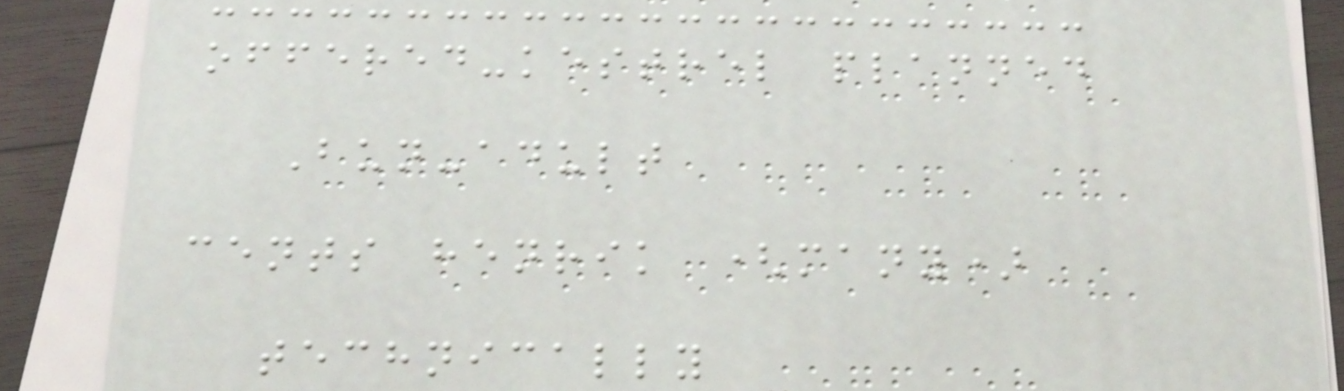offered-kestrel planned
Bun-adult
cents henrik (many)
technically
